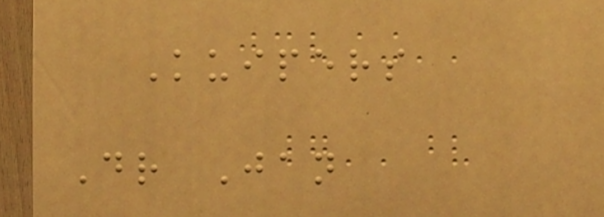Kuipers
Dr Jan
